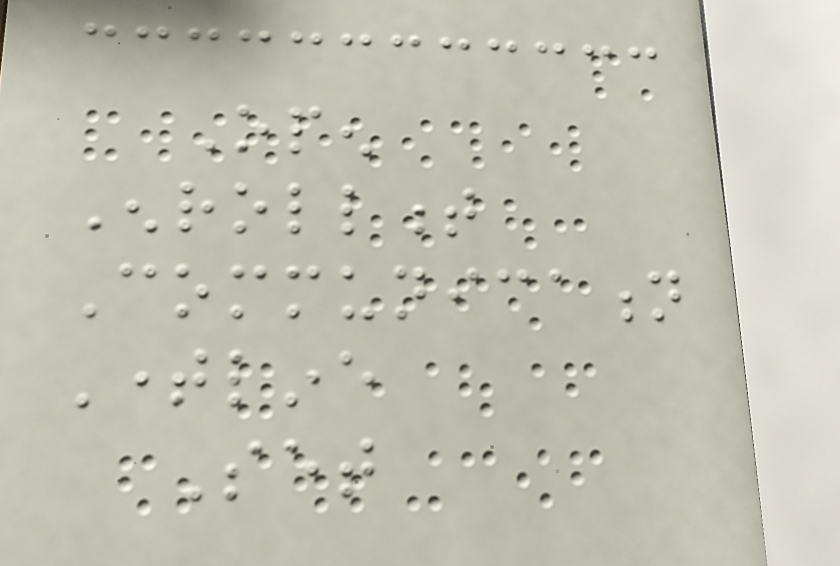Open
Enrollment
Communication
Timeline
Set
